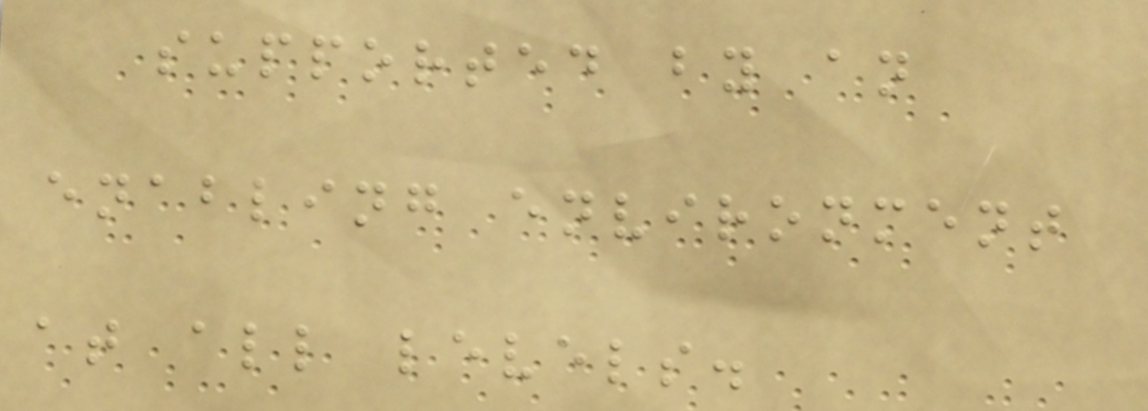supported by an
enabling environment
at all levels.
